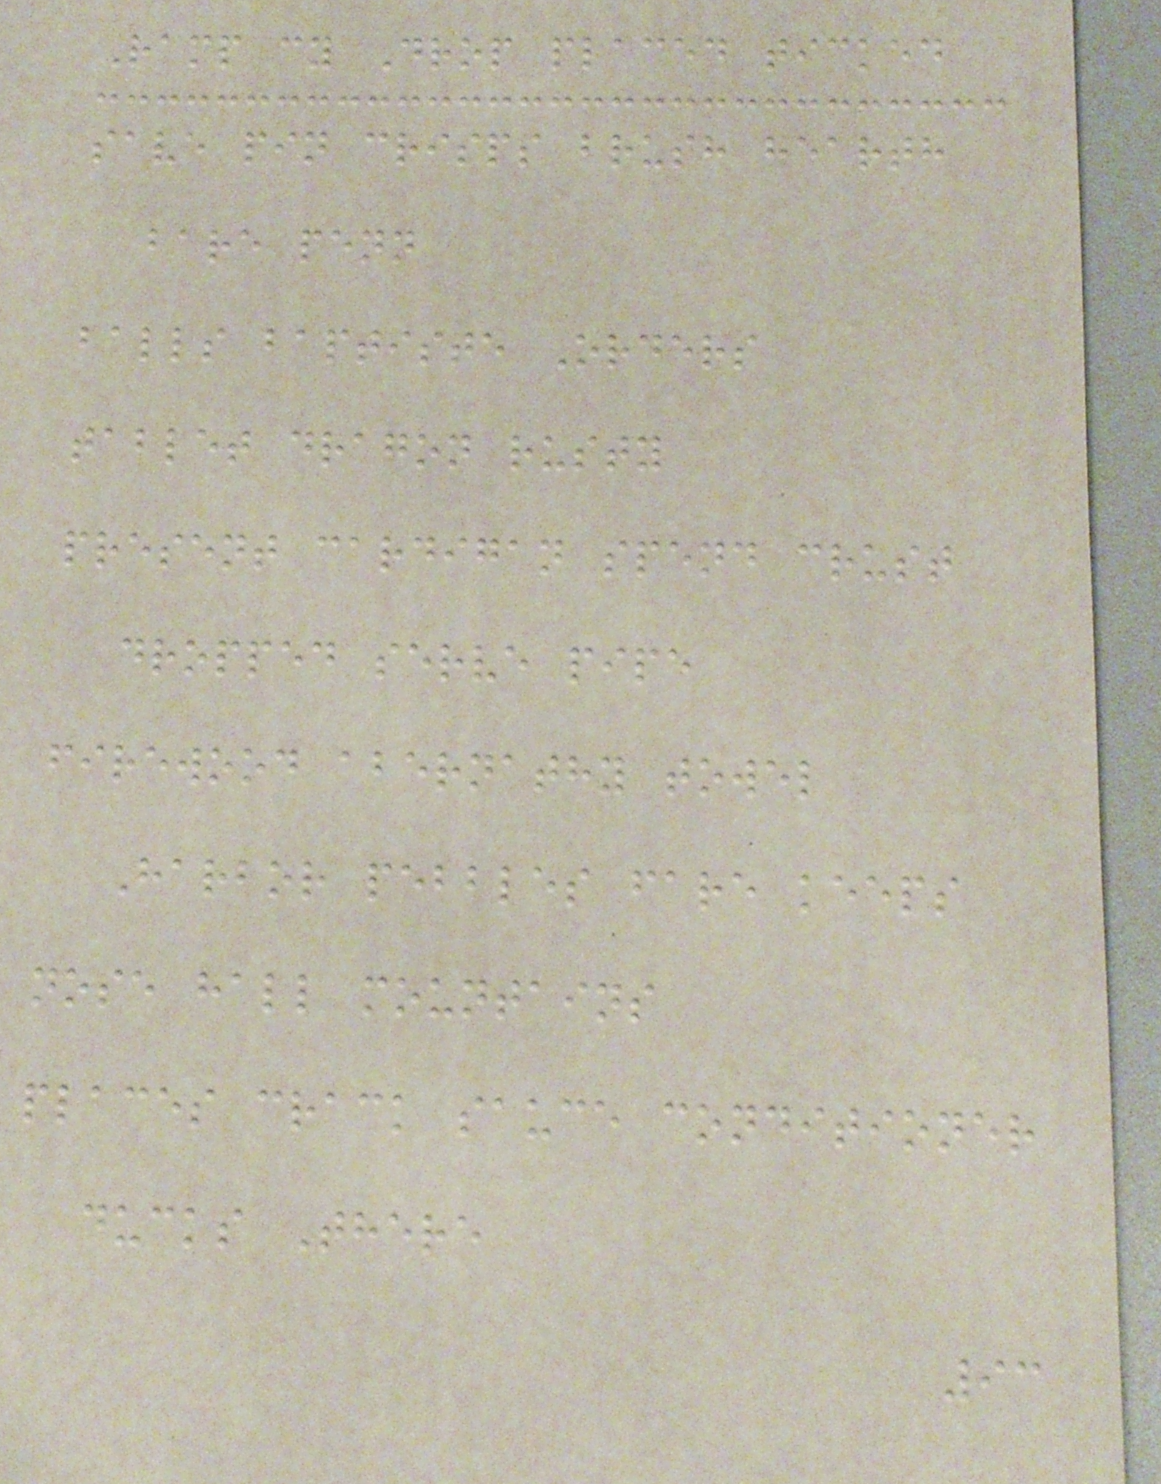Ramp cy Drop placed ticked
save pin crisps brush hearth
bare penn
balls baptiste Orders
tablet dragon rusty
present cardigan spend crust
dropped serve pipe
firewood abernathy towel
Harbor pebbles fare keeps
nose hall mountains
places crack sauce conditioner
ducks There
93
